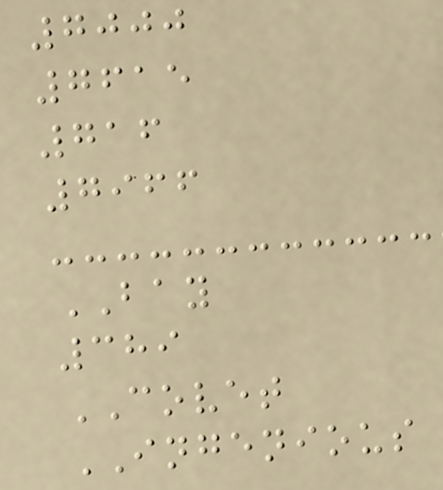7000
7615
716
7966
BAY
389
COVET
INGENIOUS
